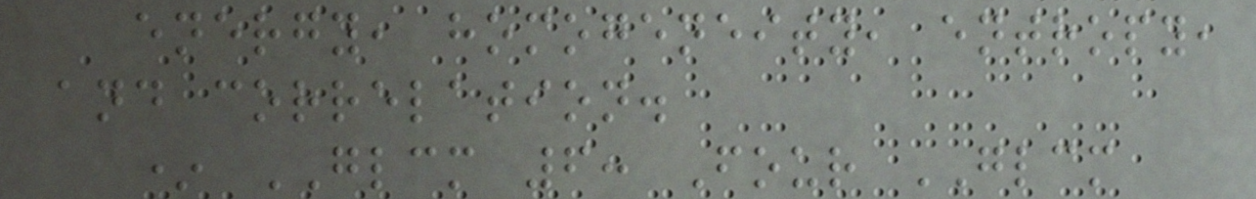energy, homogeneity, entropy,
and correlation.
* GLCM 6: Four GLCM
